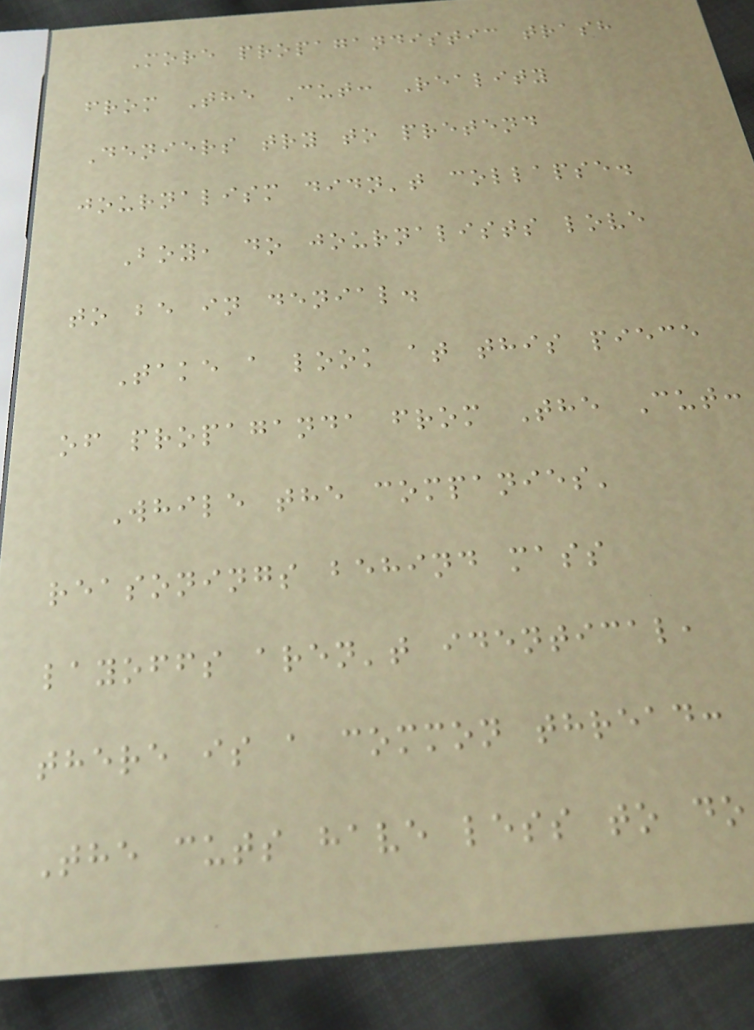More propagandistic trash
from The Cut: Reality
Deniers try to pretend
journalism didn't collapse.
Boy, do journalists love
to be in denial.
Take a look at this piece
of propaganda from The Cut:
While the companies'
reasonings behind mass
layoffs aren't identical,
there is a common thread:
The cuts have less to do
